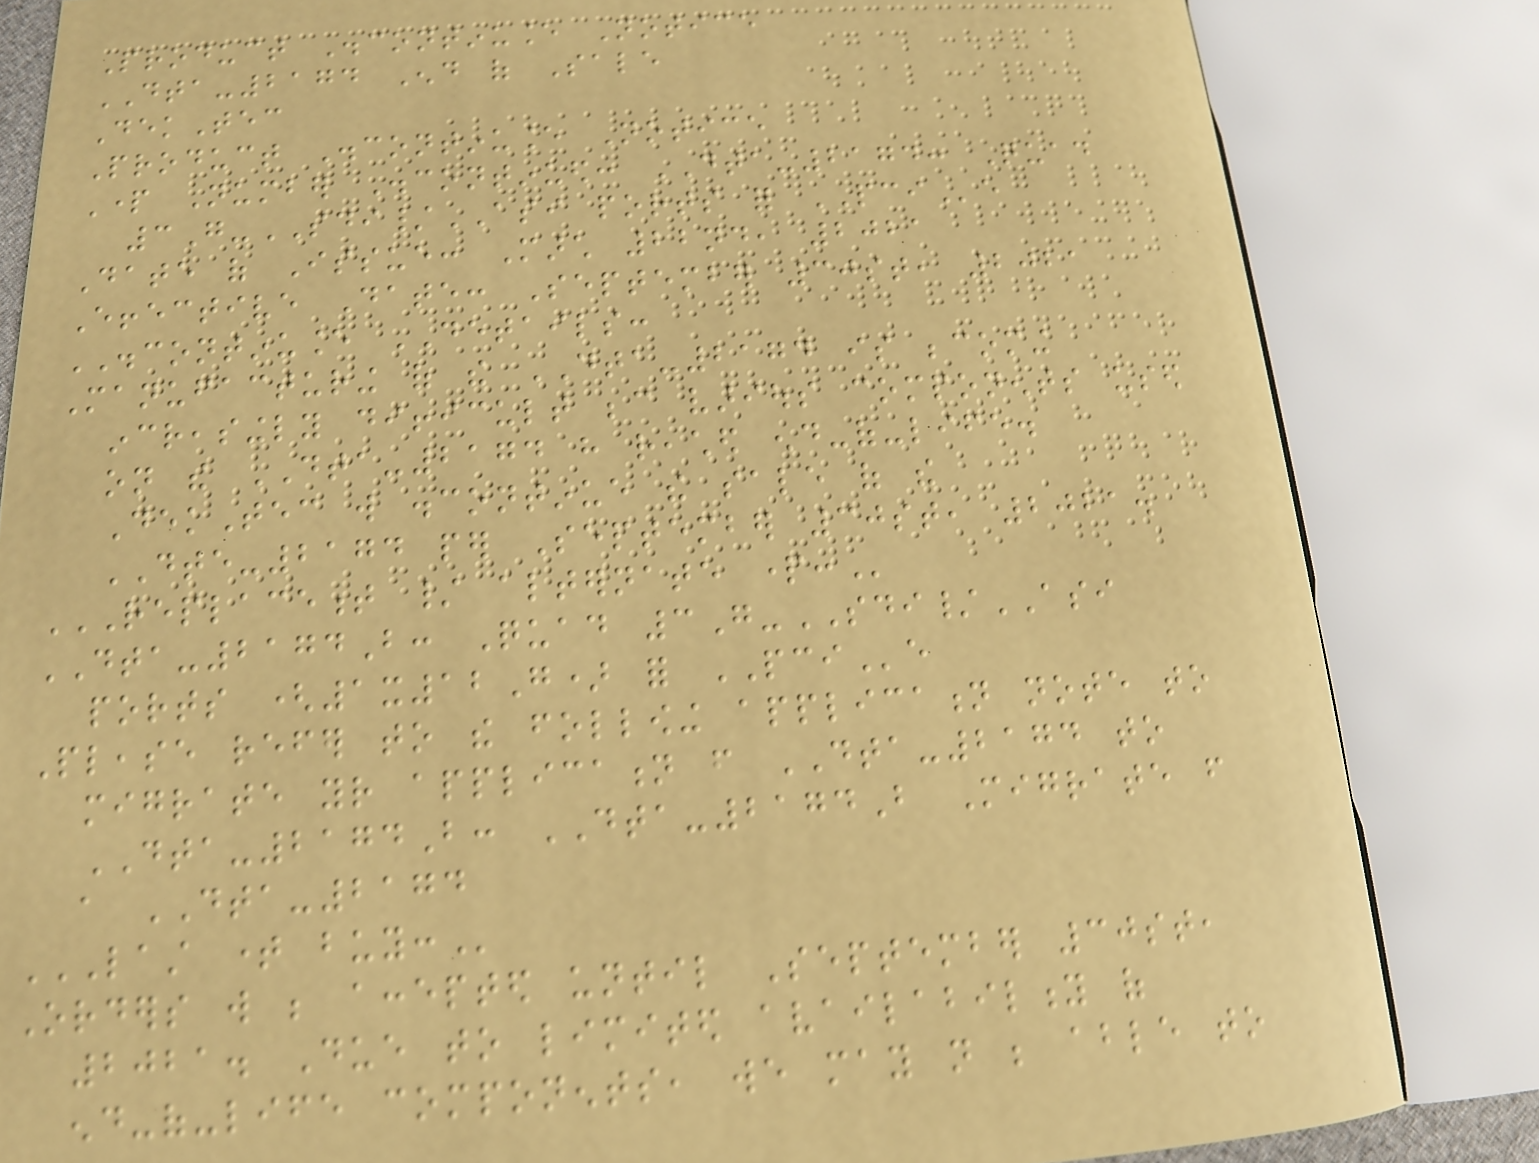Product Discontinuance Notice
DTA-2174 End of Sale
DekTec
Product Discontinuance Notice
Part Number Discontinued: DTA-2174: Quad
3G-SDI/ASI ports for PCIe
Date of Issue: March 22nd, 2021
Effective Date: September 30st, 2021
DISCONTINUANCE DETAILS:
Manufacturing of the DTA-2174 is becoming
increasingly difficult because various components used
on the DTA-2174 have reached end-of-life.
DekTec will discontinue the sale of the
DTE-2174 per September 30st, 2021.
REPLACEMENT / ALTERNATE PART:
DTA-2174B: Quad 3G-SDI/ASI
ports (1x12G) for PCIe
Please refer to the following application note to
migrate your application from DTA-2174 to
DTA-2174B: DTA-2174B Migrate from
a DTA-2174
LAST TIME BUY:
Orders will be accepted until September 30st,
2021. Due to limited availability of
end-of-life components, we may not be able to
